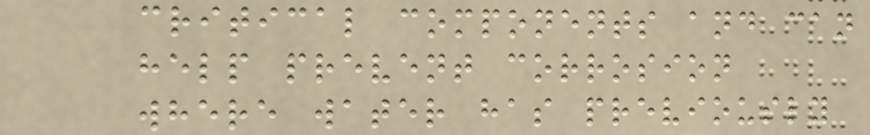critical components and can
help prevent corrosion
where water has previously
